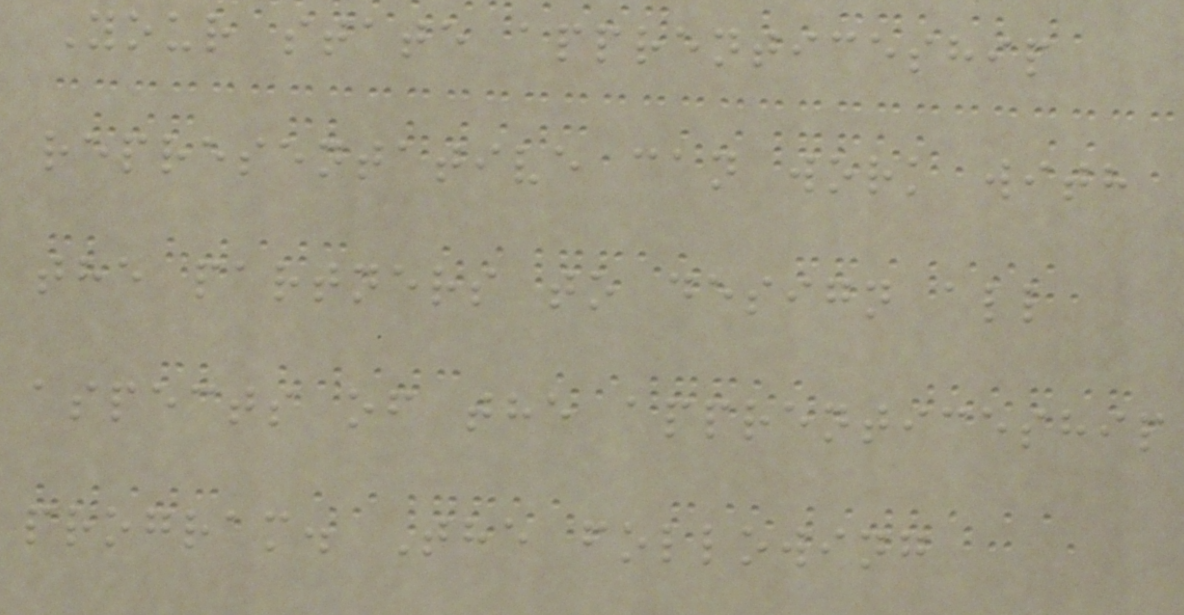Your state apprenticeship
representative can work with
the partners to design all
aspects of the apprenticeship
program. The following
